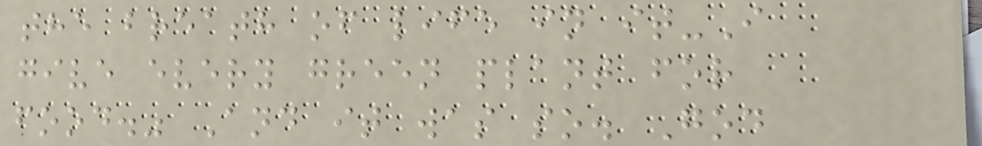the breath of life in it-I
give every green plant for
food." And it was so. God
